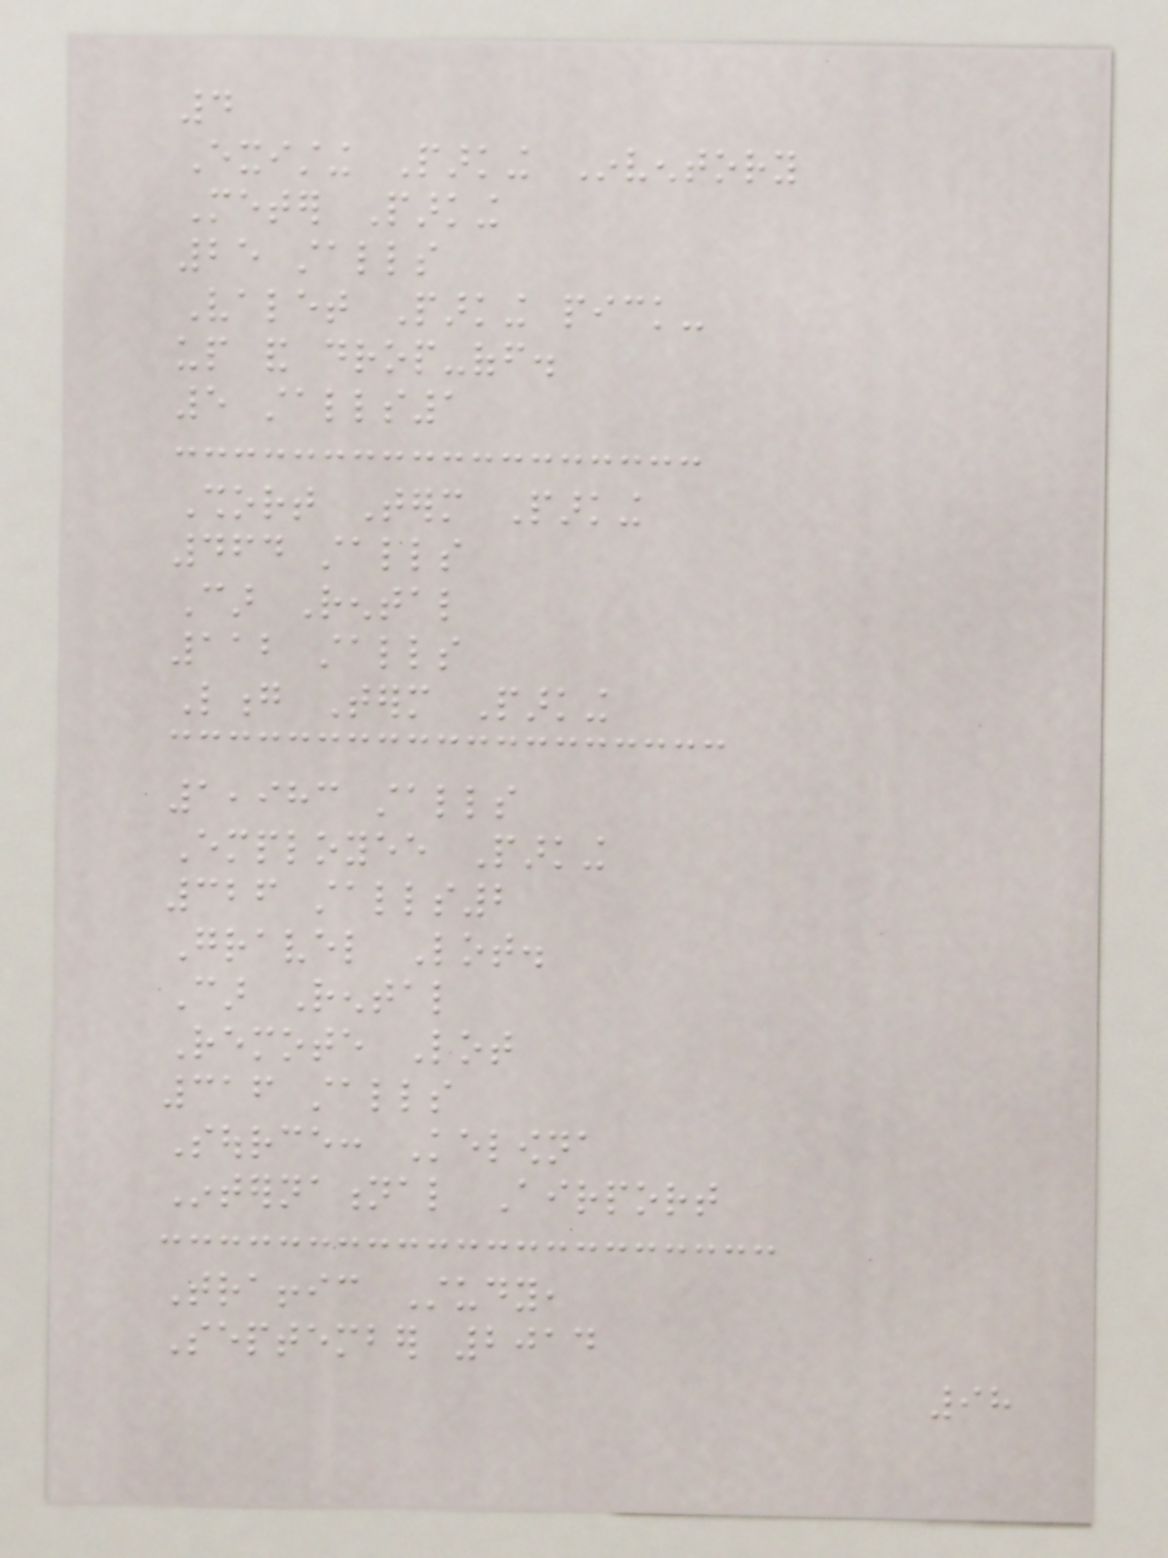4
Existing Parking Inventory
Meter Parking
25 stalls
Valet Parking pick-
up and drop-off.
5 stalls1
Short Term Parking
464 stalls
Car Rental
112 stalls
Long Term Parking
1,983 stalls
Employee Parking
326 stalls2
Gravel Lot.
Car Rental
Remote Lot
316 stalls
Source: Kelowna
International Airport
Traffic Study,
September 2014
98
